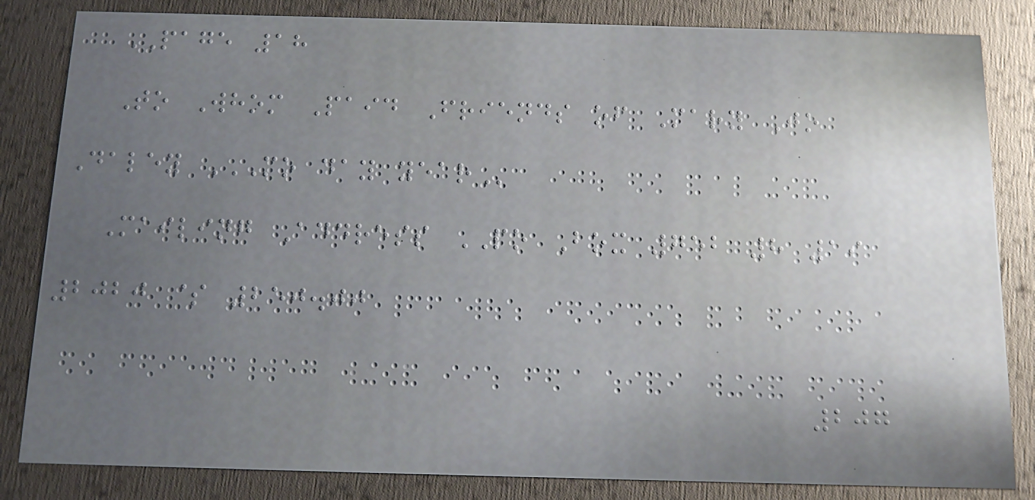PAGE 18
To Whom Paid Friends of Mary Jo
Daley MO DAY YEAR
Mailing Address PO Box 752 8 19
2020 $ 250.00
207
